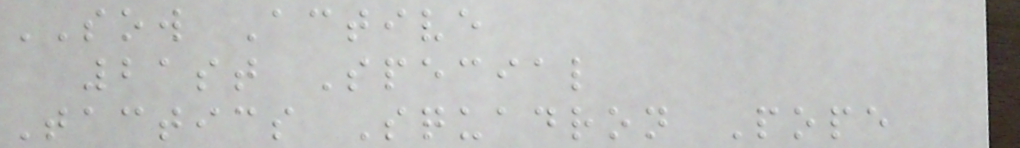SOW Active
21st Special
Tactics Squadron Pope
